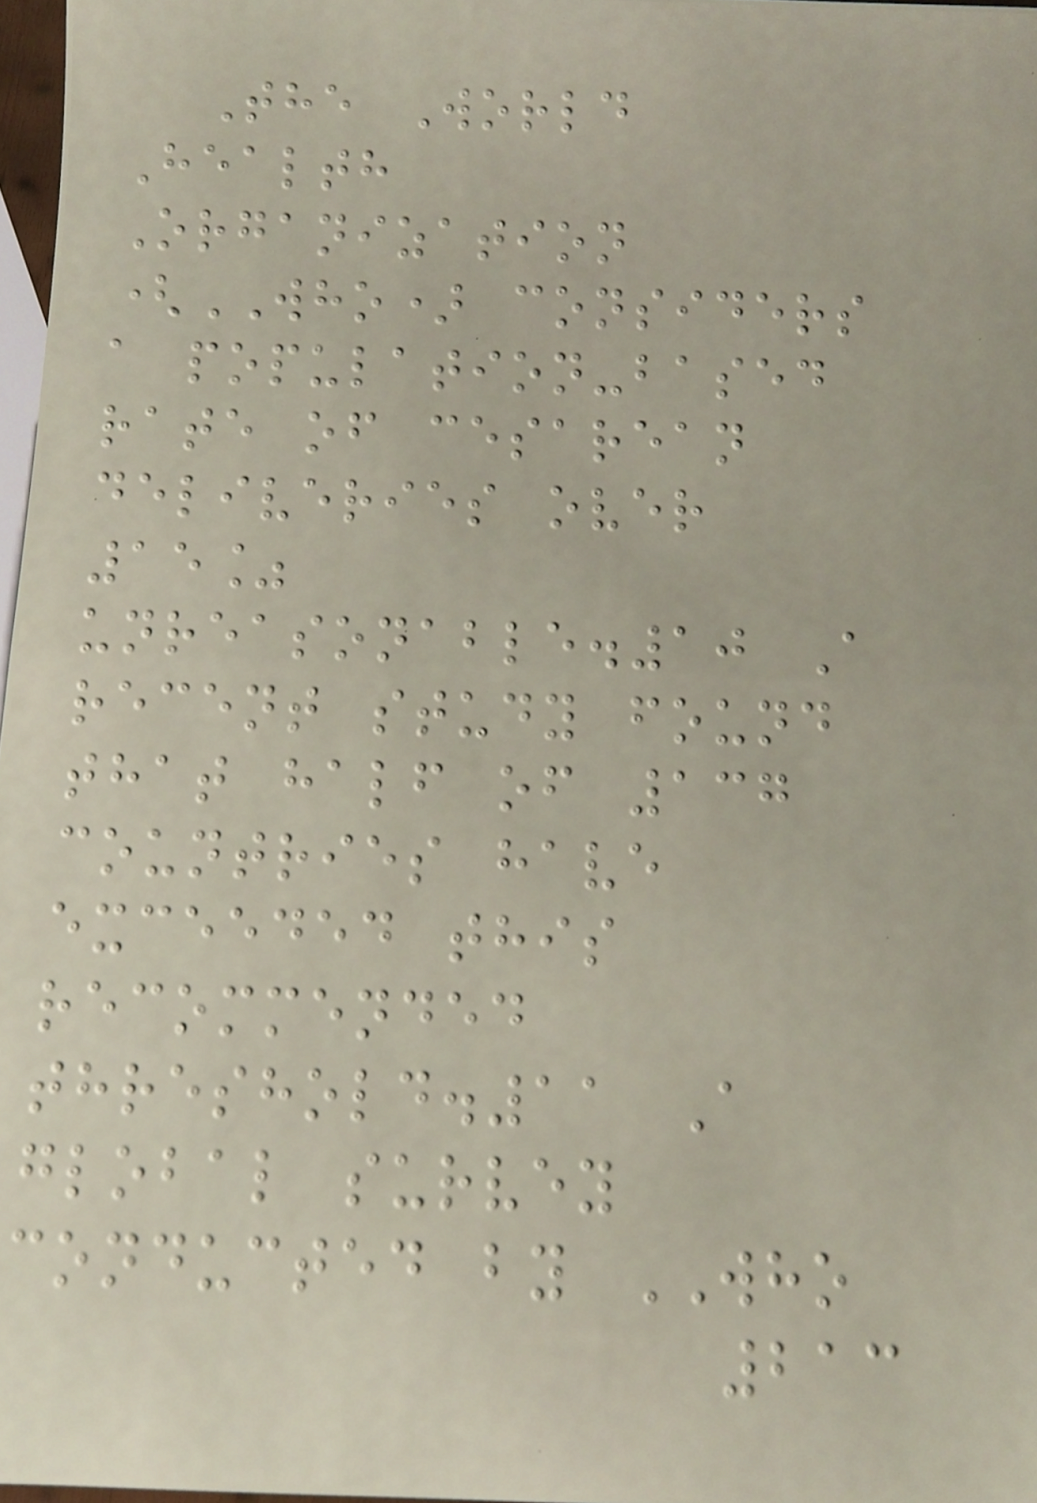The World
Health
Organization
(WHO) considers
a population-based
rate of cesarean
deliveries over
15%
unreasonable.10 A
recent study found
that half of 137
countries have
exceeded this
recommended
threshold.11 A
global survey
conducted by WHO
213
